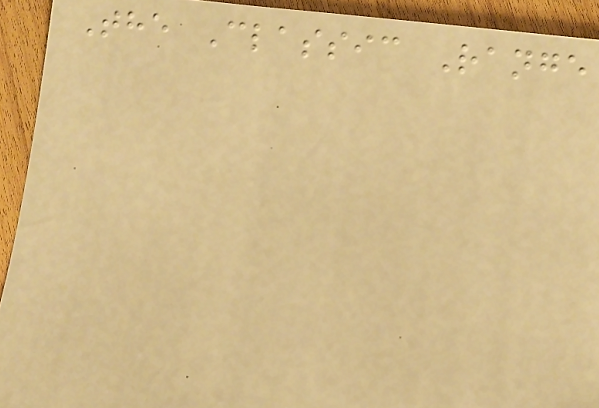The Classic Range
